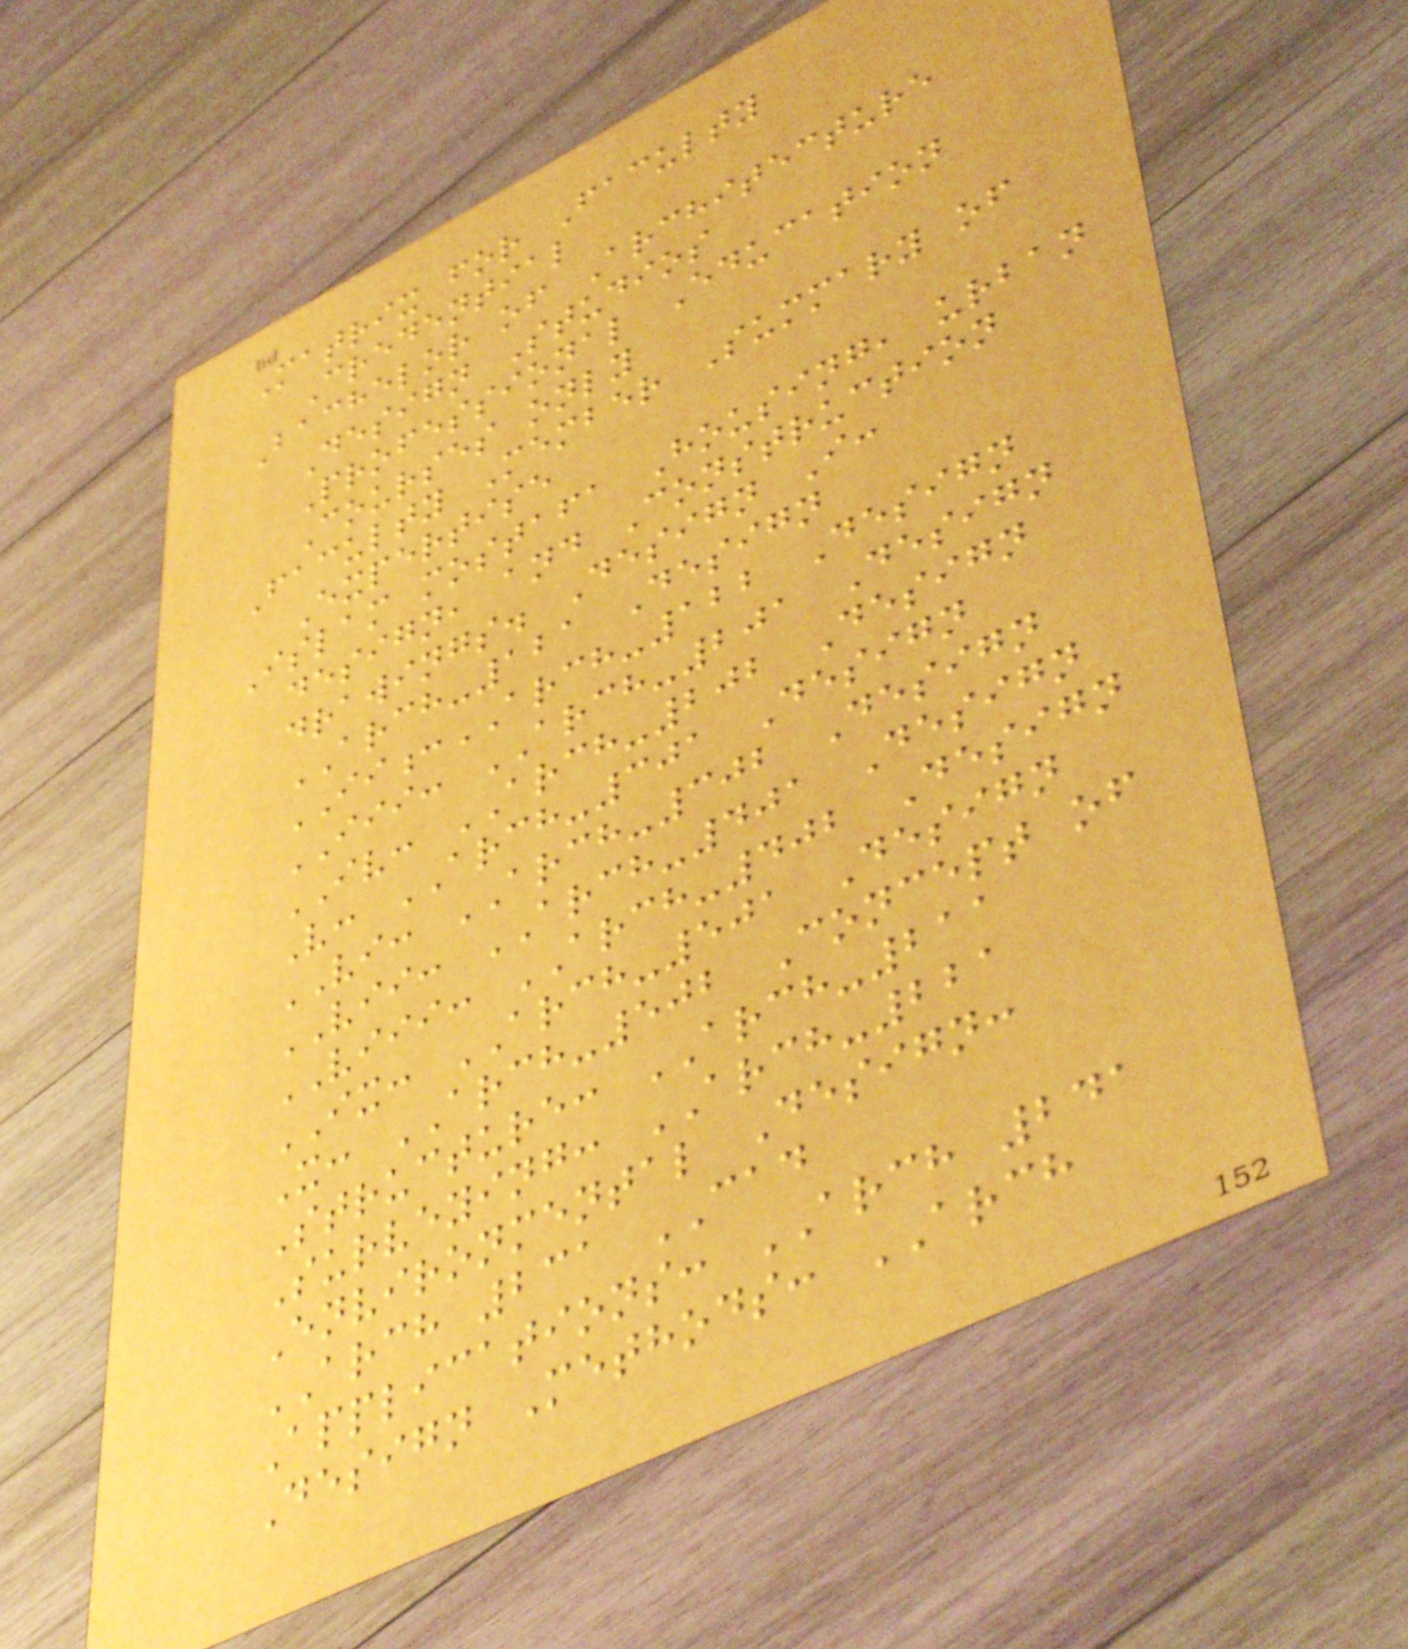Matrix for Faculty
Credential
Bachelor of Architecture
Design Studios
Professional Education
Courses only
Faculty Member Summary of
Expertise
Islam mostafa Housing, urban
design, and Construction
drawings. Design I:
ARCH-121 Design
II:ARCH-122 Design
III: ARCH-201 Design
IV: ARCH-202 Design
V: ARCH-301 Design
VI: ARCH-302 Design
VII: ARCH-401 Design
VIII: ARCH-402 Design
IX: ARCH-501 Design
X: ARCH-502 Concept of
Structure: ARCH-211
Surveying: ARCH-221
Environmental Design:
ARCH 231 CAD
Applications: ARCH 241
Design Methods: ARCH
